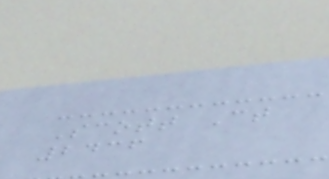Scott Ct
2436
